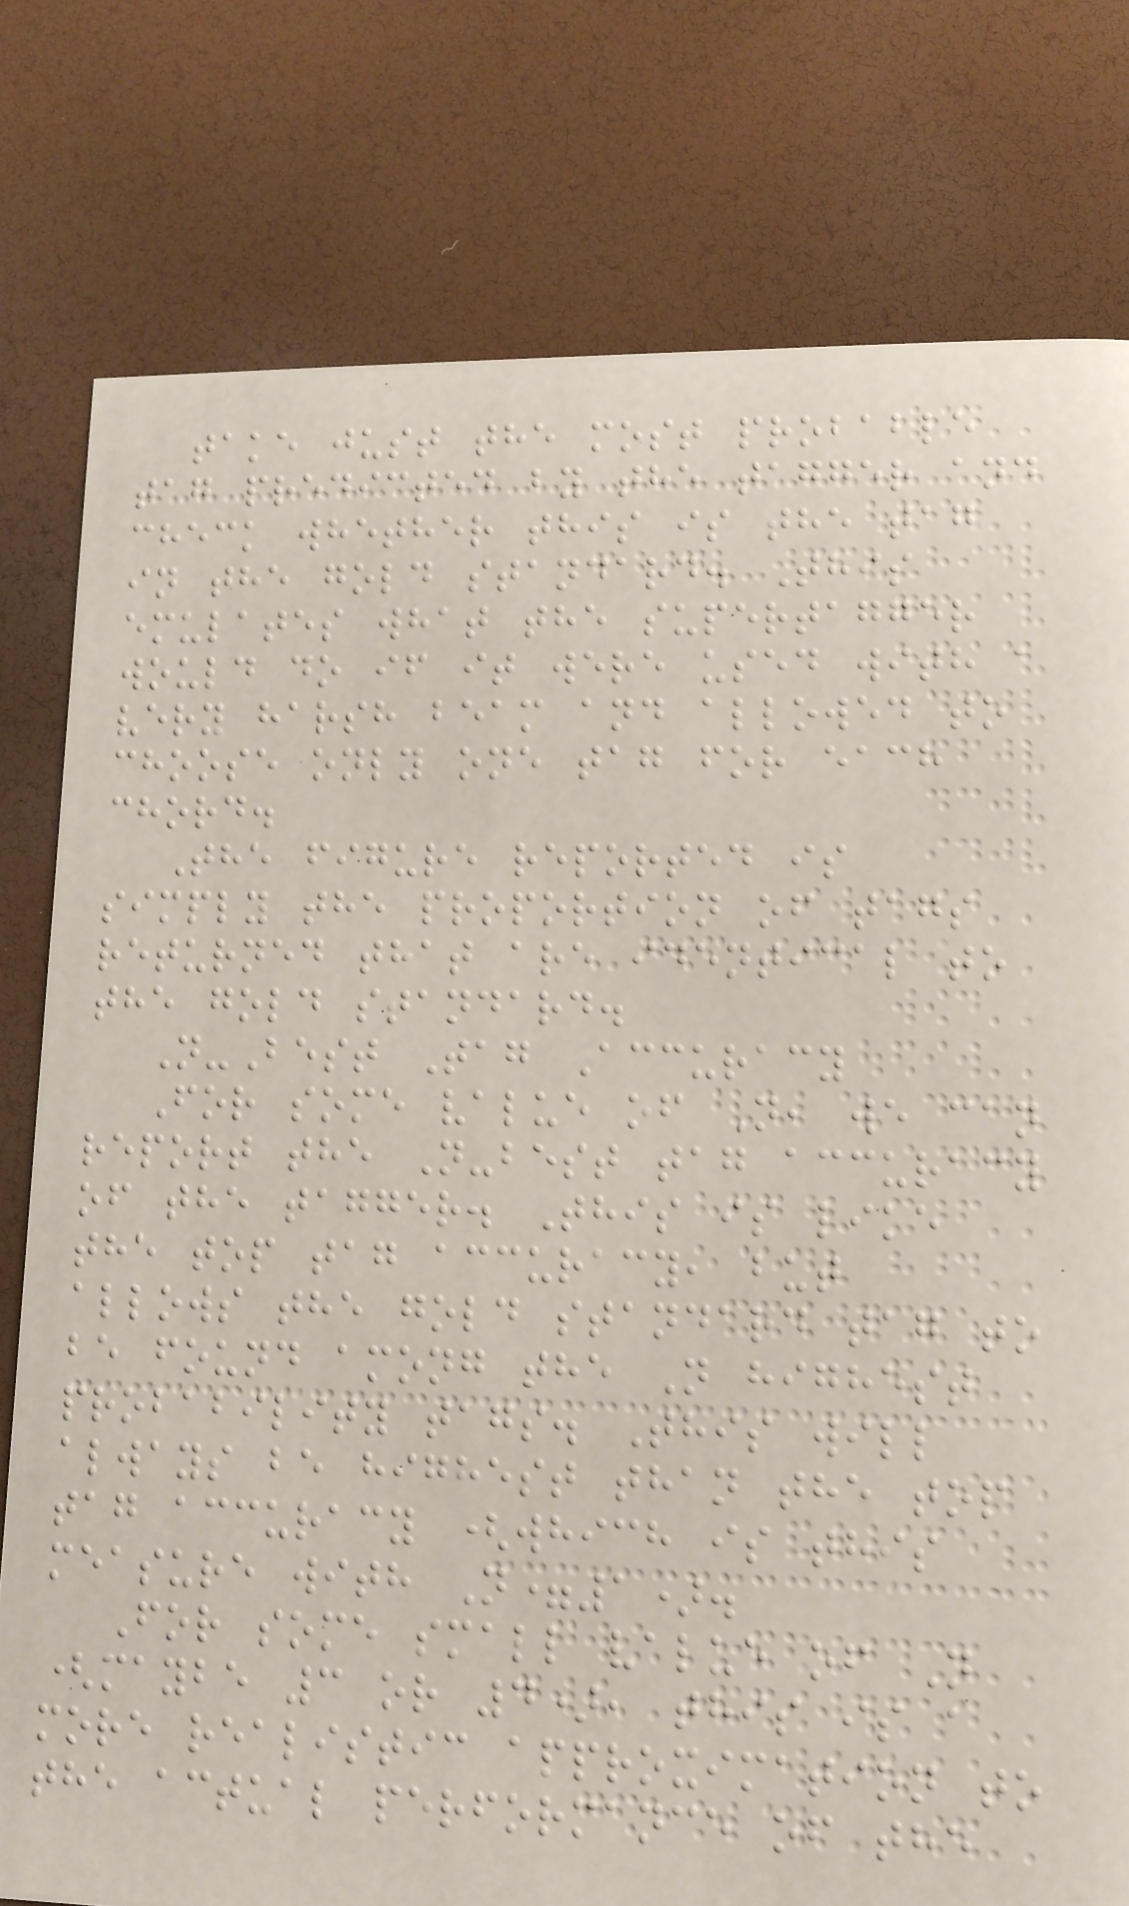take just the most probable
tag predicted by the tagger and
check whether this is the tag
in the gold standard. This
emulates what the supertagger
would do if it were used with a
very harsh beam and allowed to
choose only one tag for each
chord.
The figure reported is
simply the proportion of tags
returned that are identical to
the gold standard.
N-Best Tag Accuracy
For some value of N, we can
report the N-best tag accuracy
of the tagger. This is like
the top tag accuracy, but
allows the gold standard tag to
be found among the N highest
probability tags. This will
always be highest than the top
tag accuracy (which is this
measure with N=1).
For some small value of N
(maybe 3 or 4), this is a
more realistic approximation to
the actual performance of the
